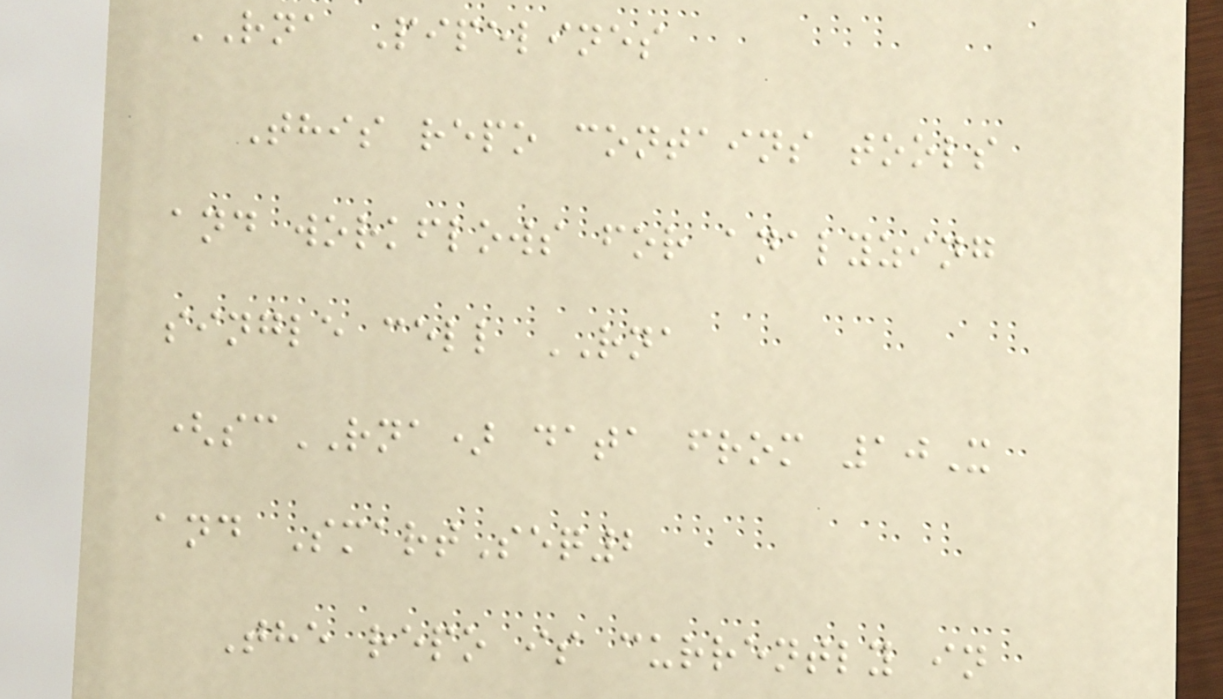RNA Pipelines
This repo contains tools
and workflows for analyzing
single cell RNA
(scRNA) data from 10X
and SmartSeq2
The repo is currently in
